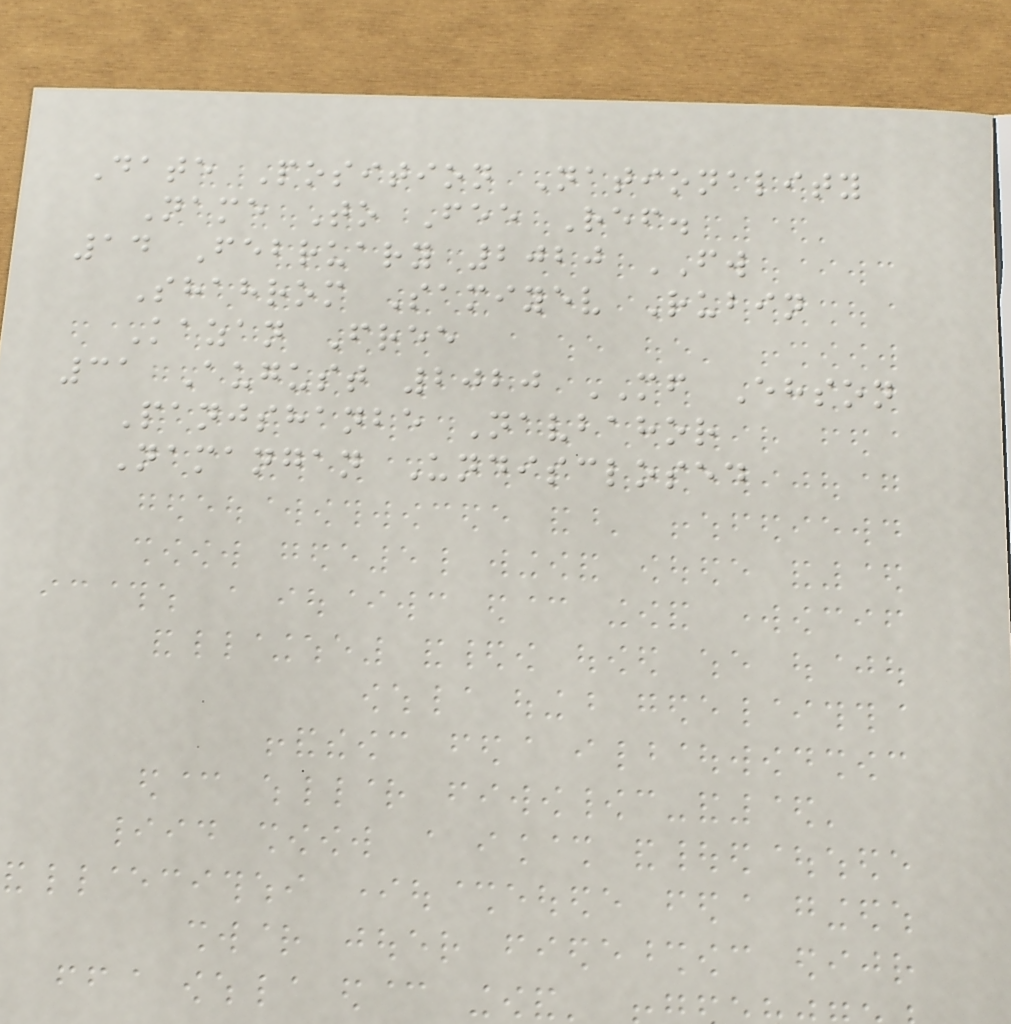Date Position Nationality
Name To Fee Ref.
14 February 2020 FW
Shahrom Samiyev Rubin
Kazan Free
31 August 2020 MF Ehson
Panjshanbe Navbahor
Namangan Undisclosed
